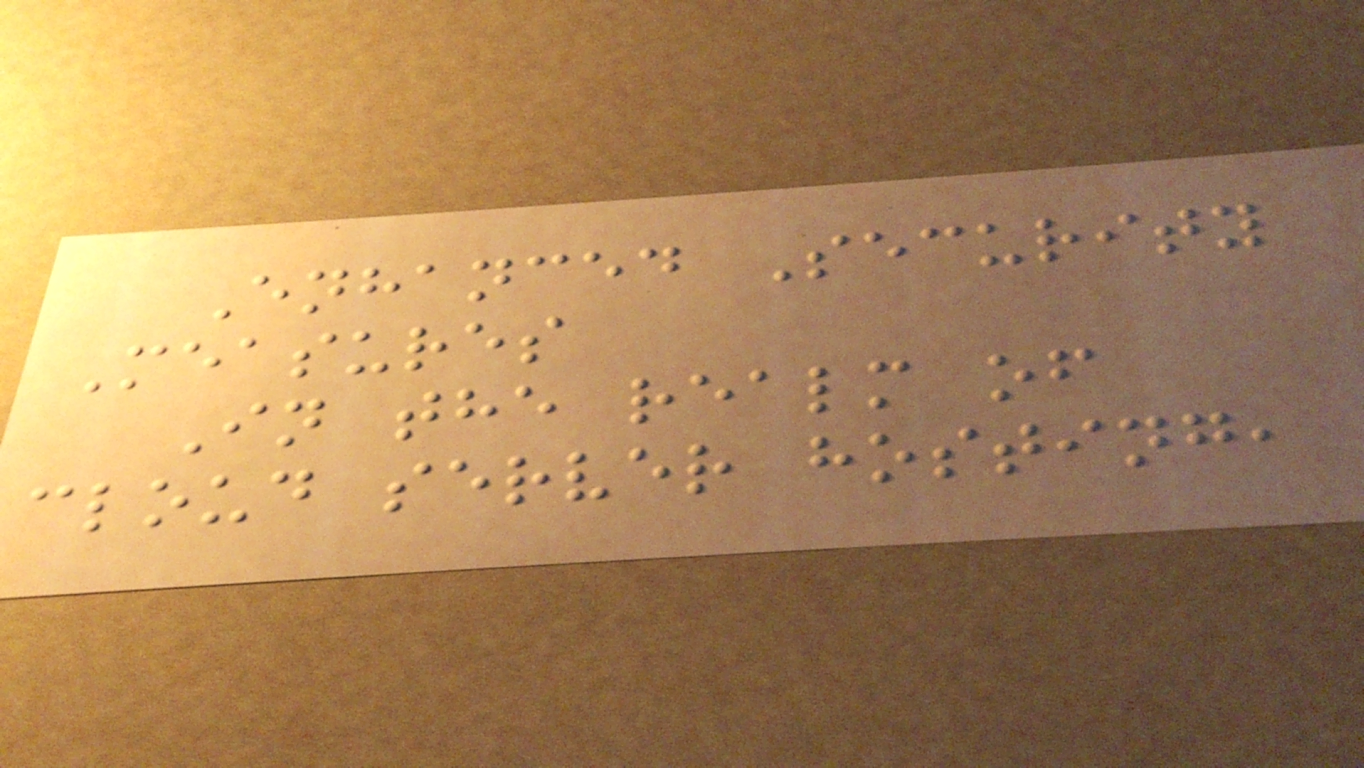Enhanced Security
Measures
In the realm of
cloud server hosting,
